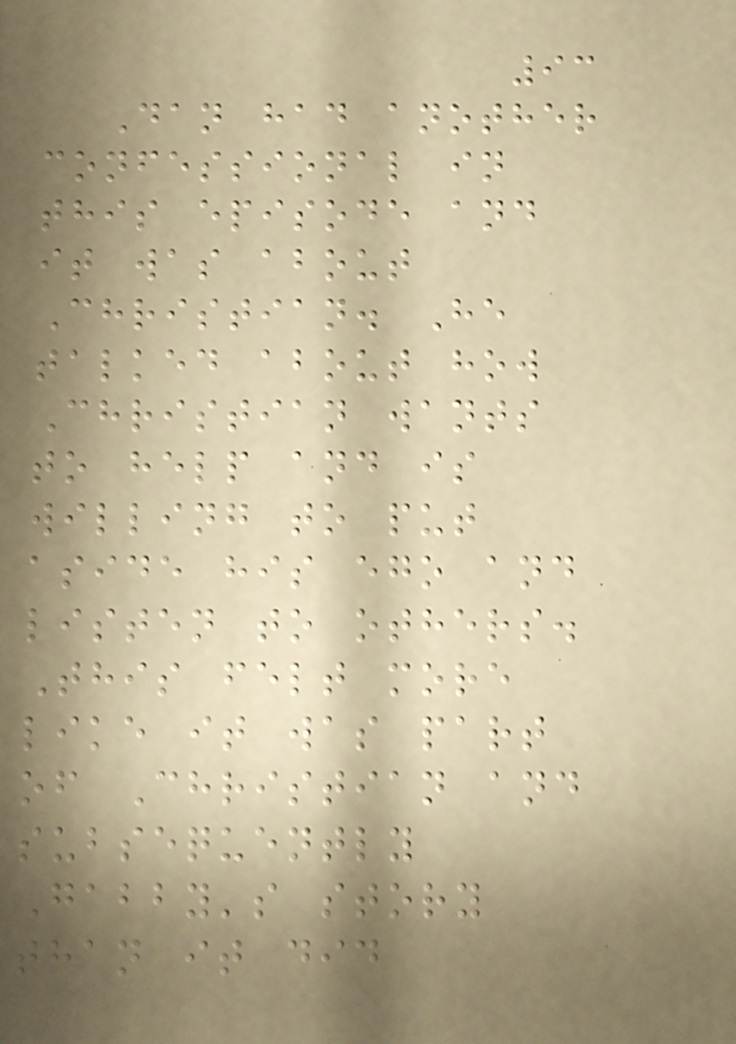93
Dan had another
confessional in
this episode and
it was about
Christian. He
talked about how
Christian wants
to help and is
willing to put
aside his ego and
listen to others.
This felt more
like it was part
of Christian and
subsequently
Gabby's story
than it did
